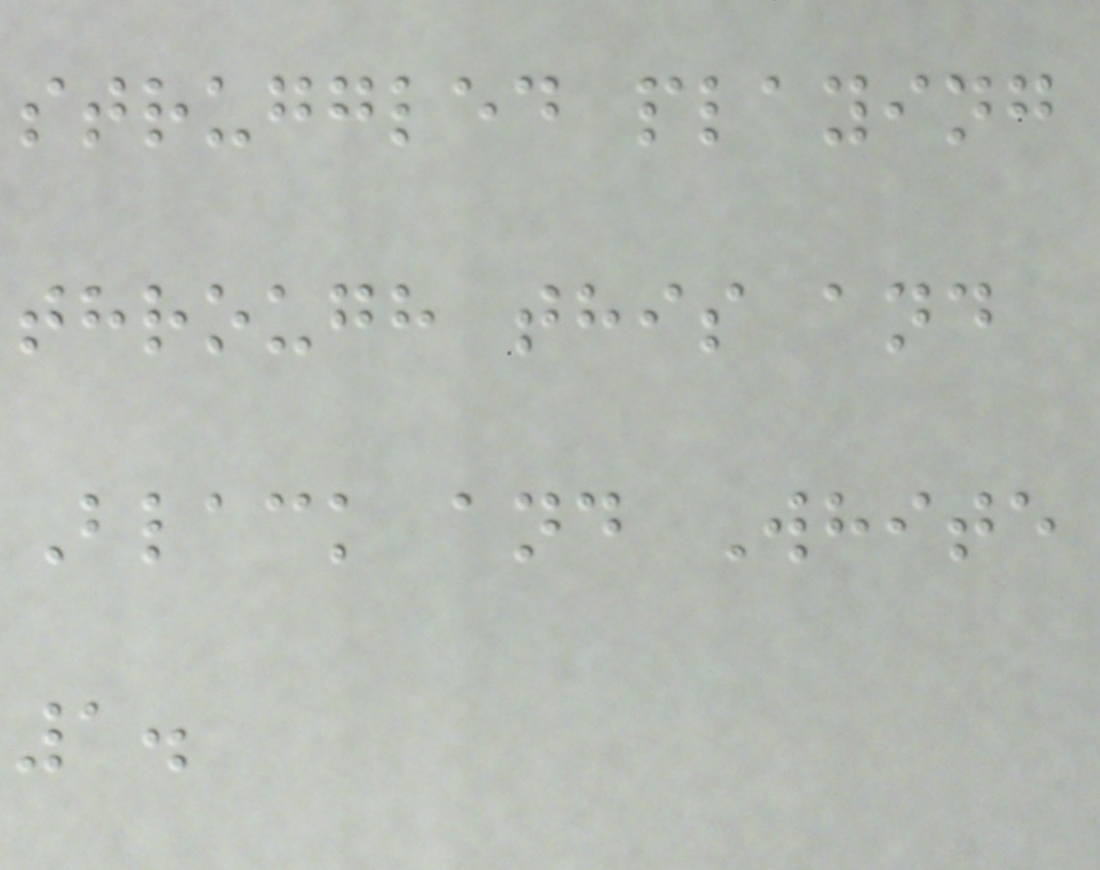struggled playing
through this and
Black and White
1.
